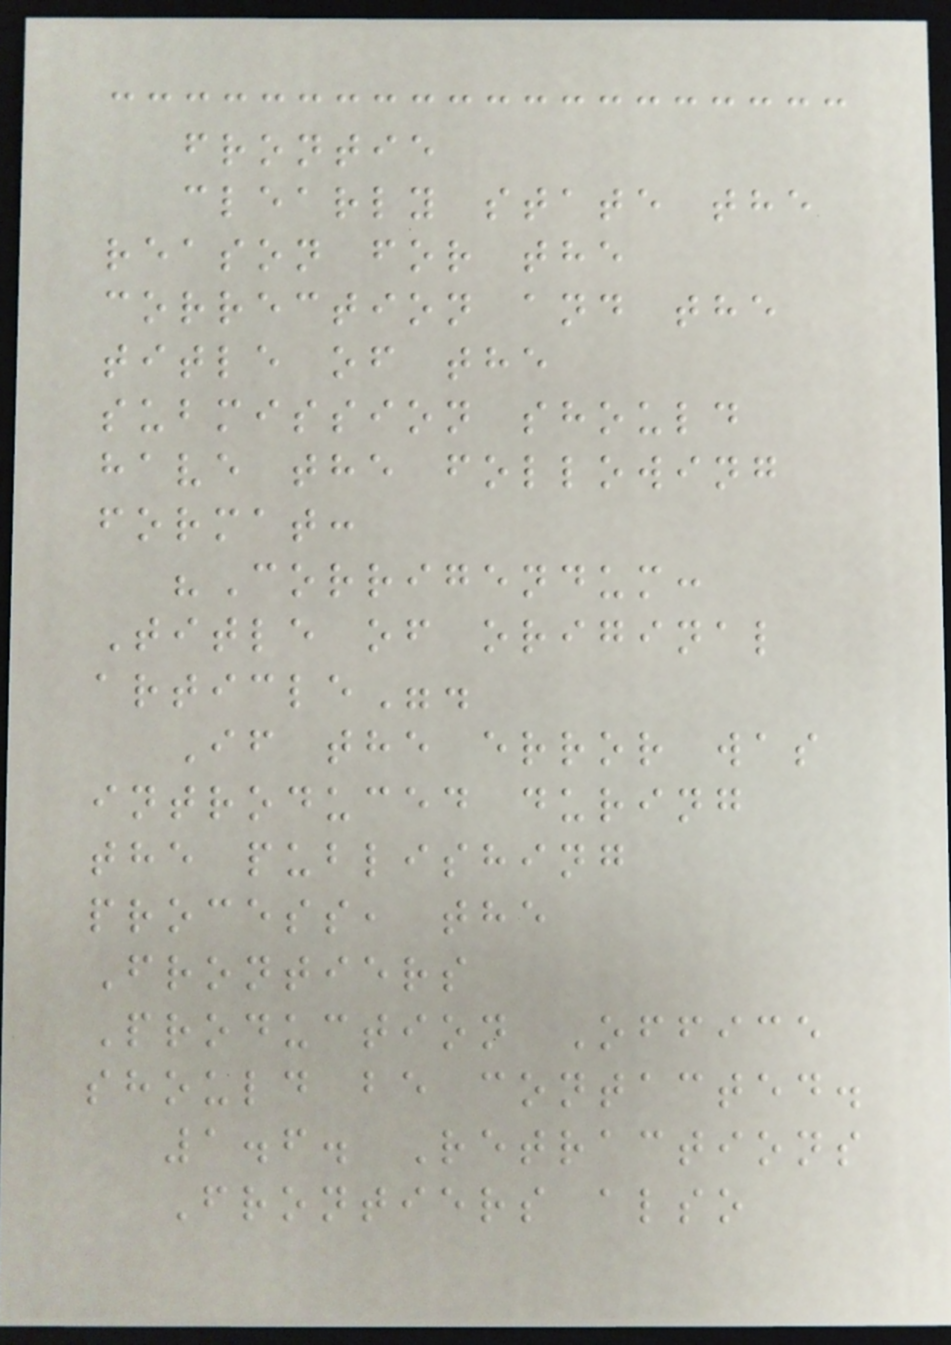frontie
clearly state the
reason for the
correction and the
title of the
submission should
have the following
format:
"Corrigendum:
Title of original
article".
If the error was
introduced during
the publishing
process, the
Frontiers
Production Office
should be contacted.
1.6. Retractions
Frontiers also
